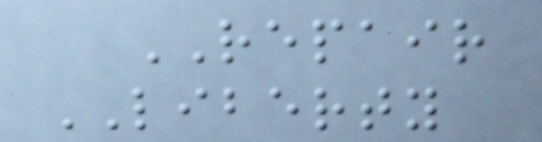REPAIR
LIBERTY
